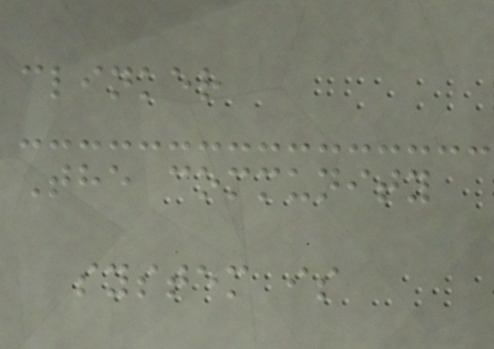clinker
The community
system is
